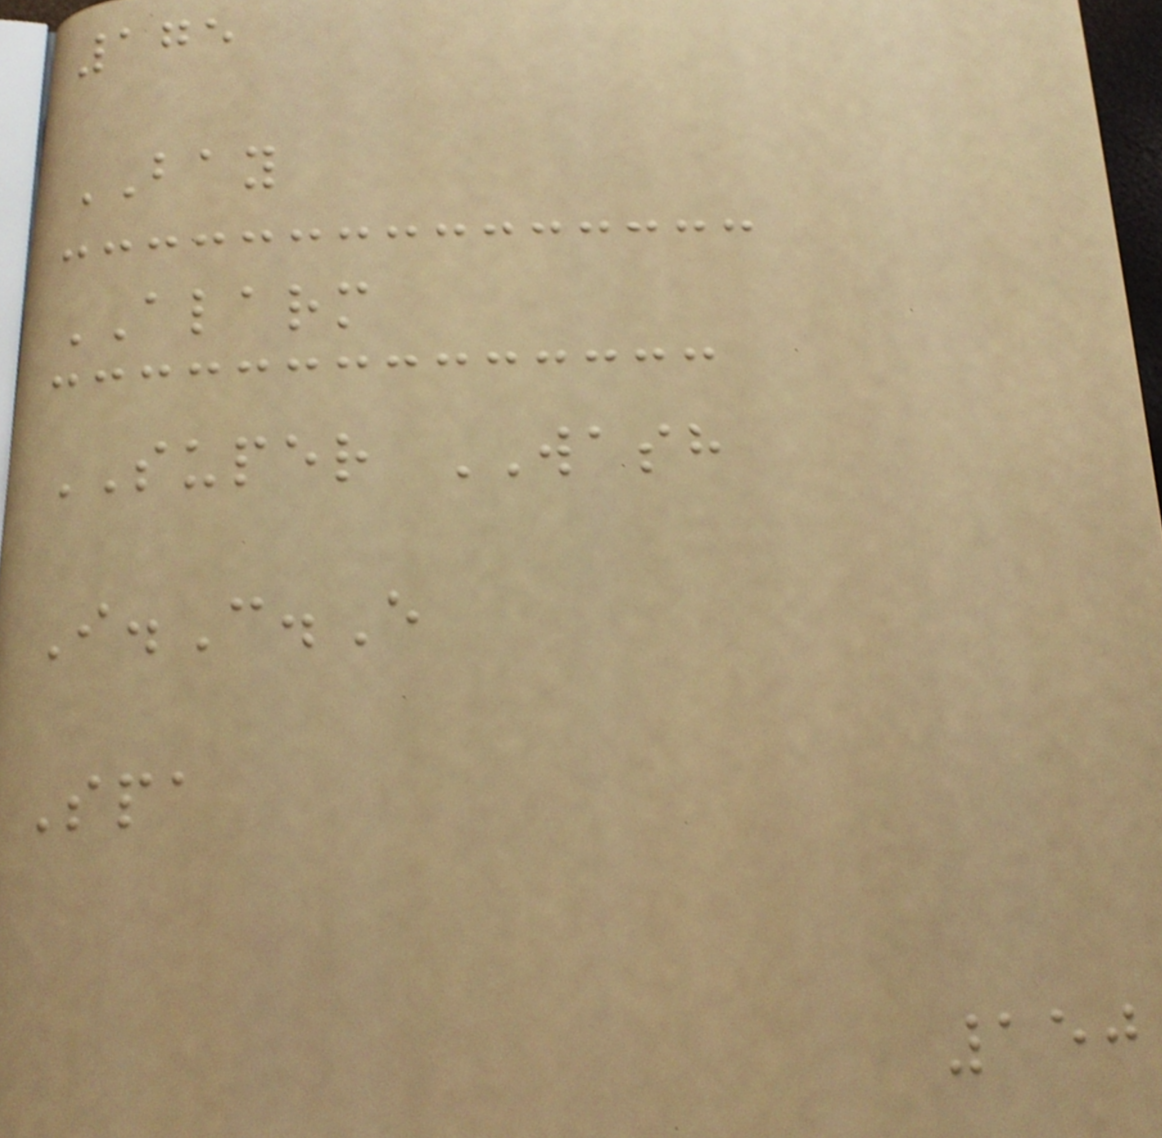175
BAY
ALARM
SUPER WASH
I.C.E
Spa
150
